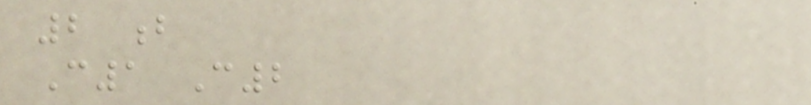2 b
C1 C2
